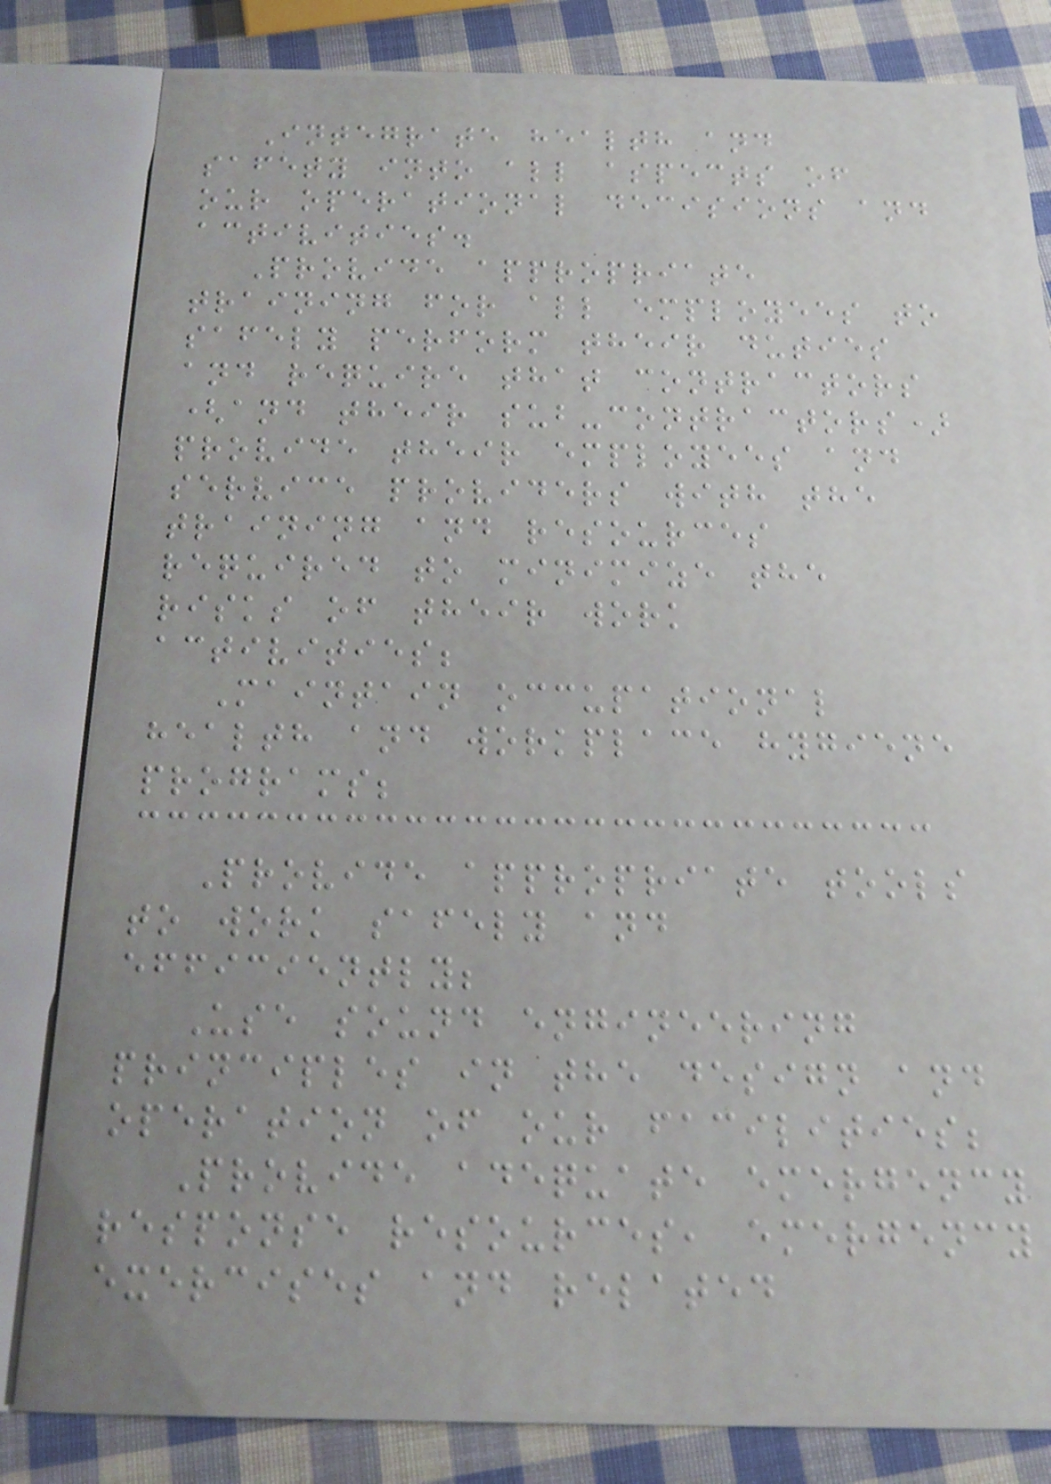Integrate health and
safety into all aspects of
our operational decisions and
activities.
Provide appropriate
training for all employees to
safely perform their duties
and require that contractors
(and their sub-contractors)
provide their employees and
service providers with the
training and resources
required to minimize the
risks of their work
activities;
Maintain occupational
health and workplace hygiene
programs;
Provide appropriate tools
to work safely and
efficiently;
Use sound engineering
principles in the design and
operation of our facilities;
Provide adequate emergency
response resources, emergency
exercises and related
